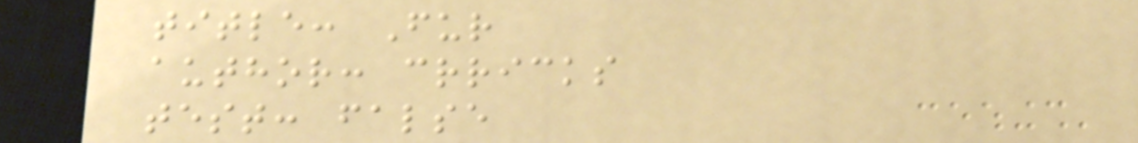title: Fur
author: crricks
test: false
